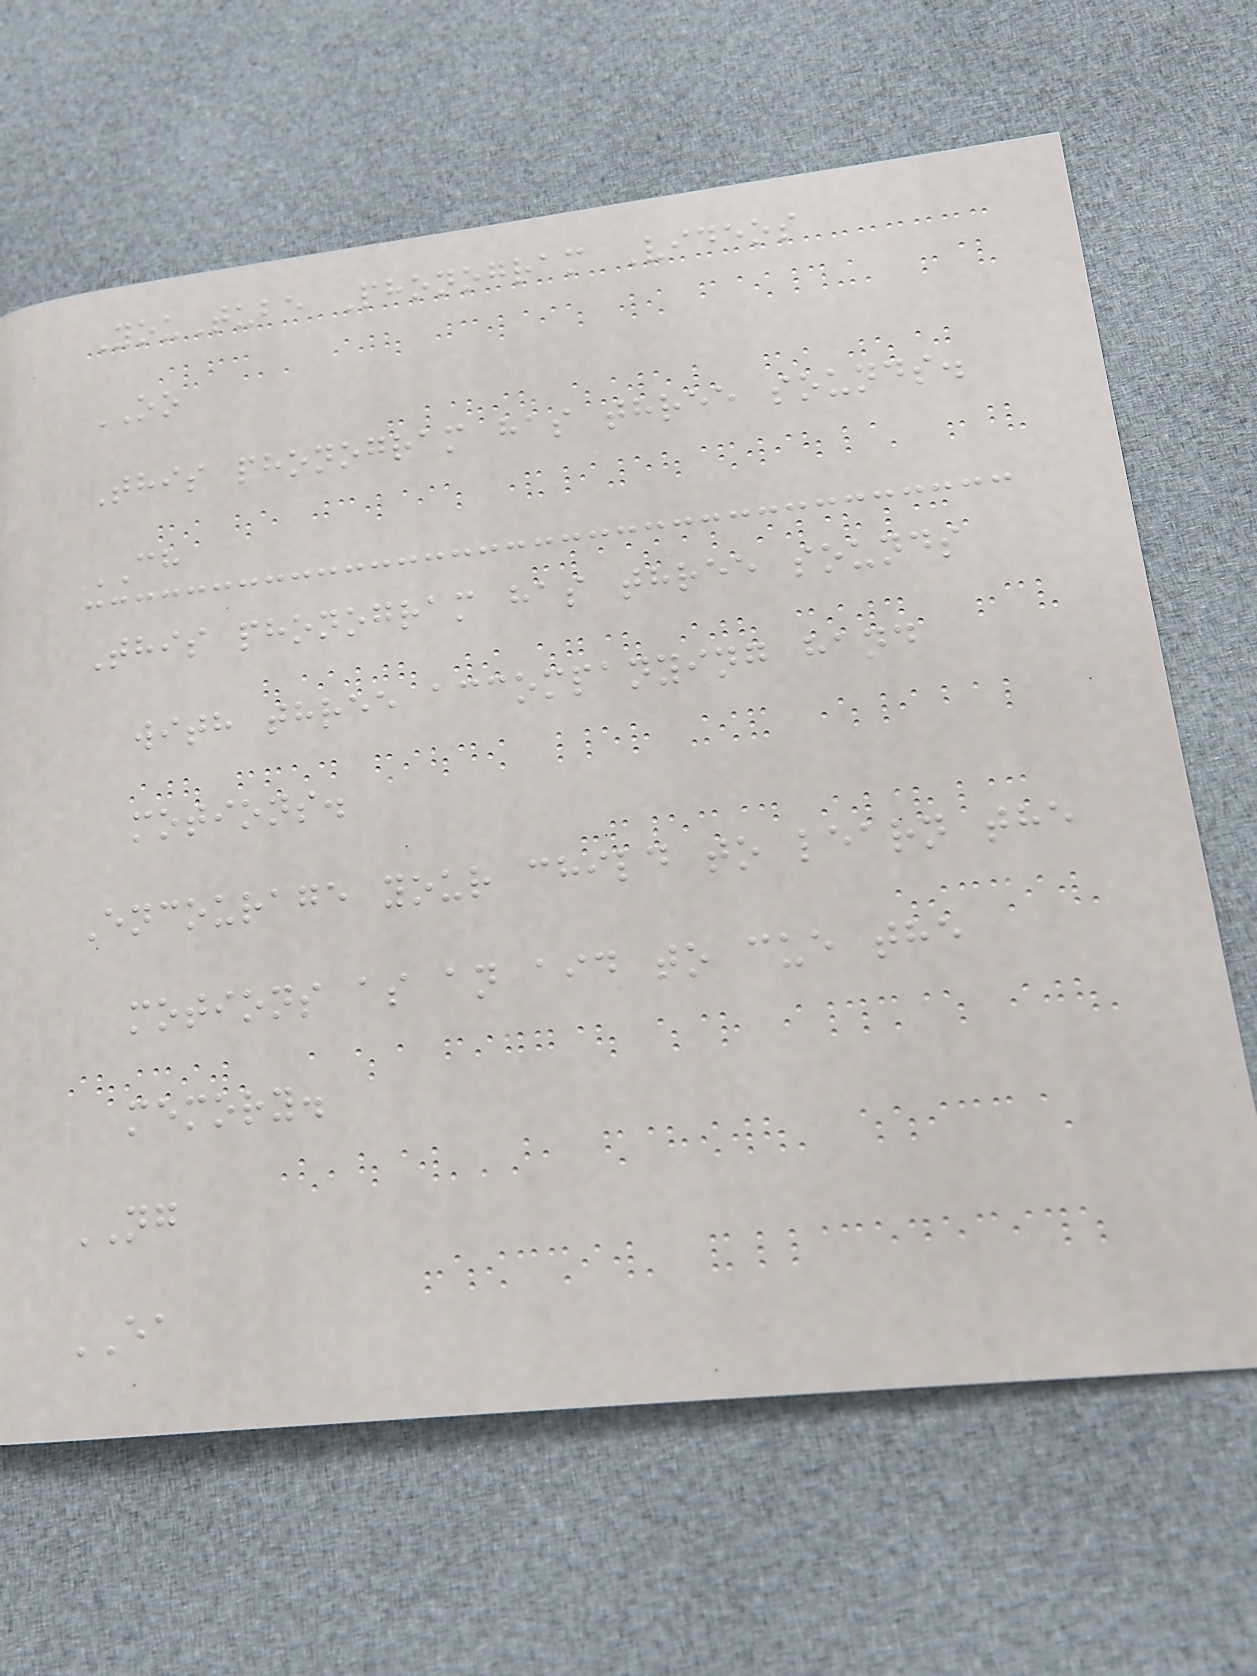YouTube Phonogram Videos
OO
This phonogram has three sounds.
CH
This phonogram has three sounds
with three accompanying hand
motions.
Encourage your child to learn the
motions as an aid to cue the
memory.
NG
EA
